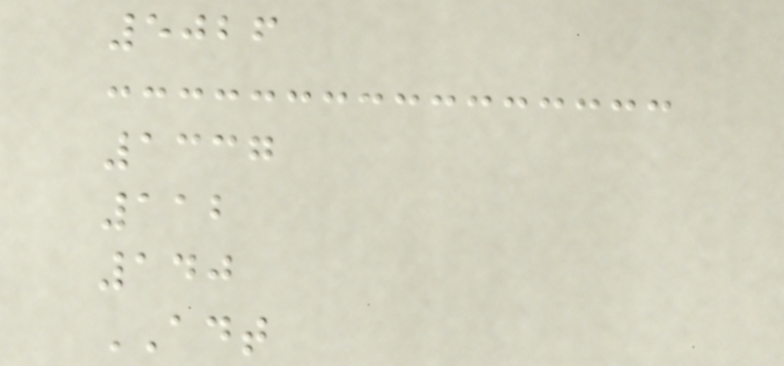5026
1337
112
140
ADT
